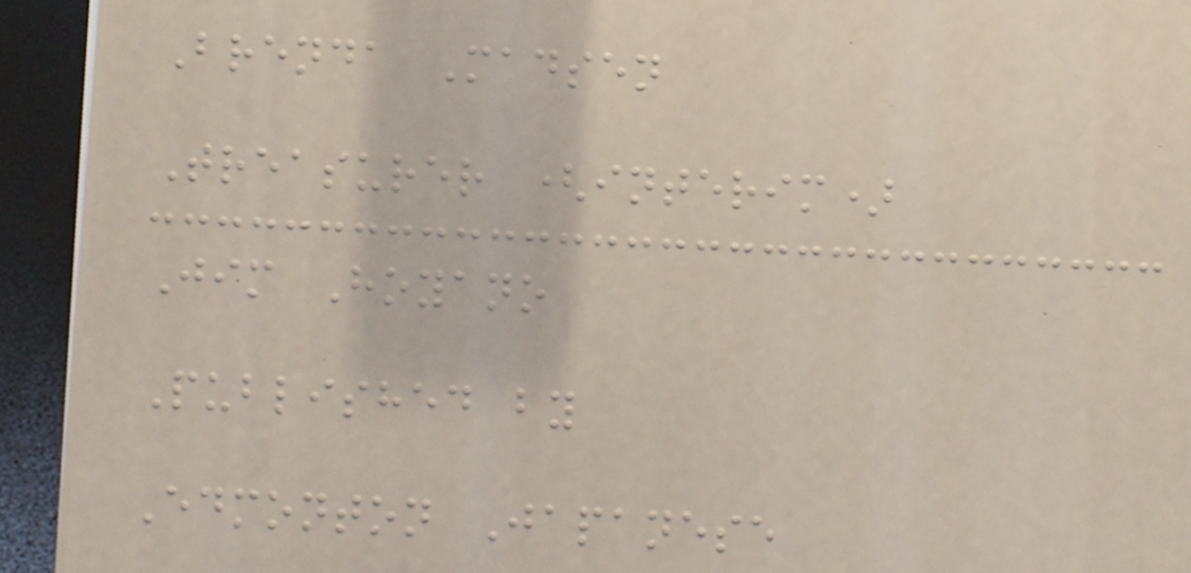Brenda Madsen
Treasurer (interim)
Jim Hoyano
Published by
Edmonton Japanese
